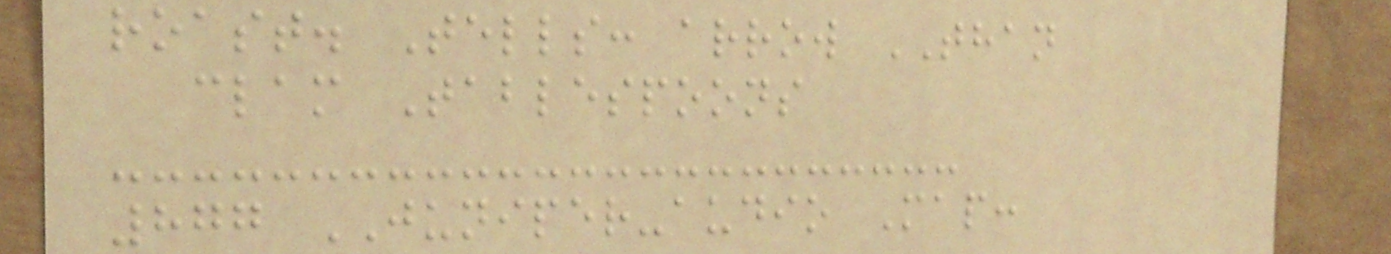roast. Tells: arrow THAN
clam Tablespoons
877 JUNIPER-audio Map:
